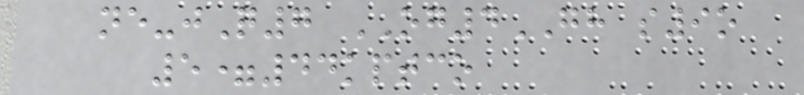ne-jQ7 OG4GH s9o
5=44kptco
